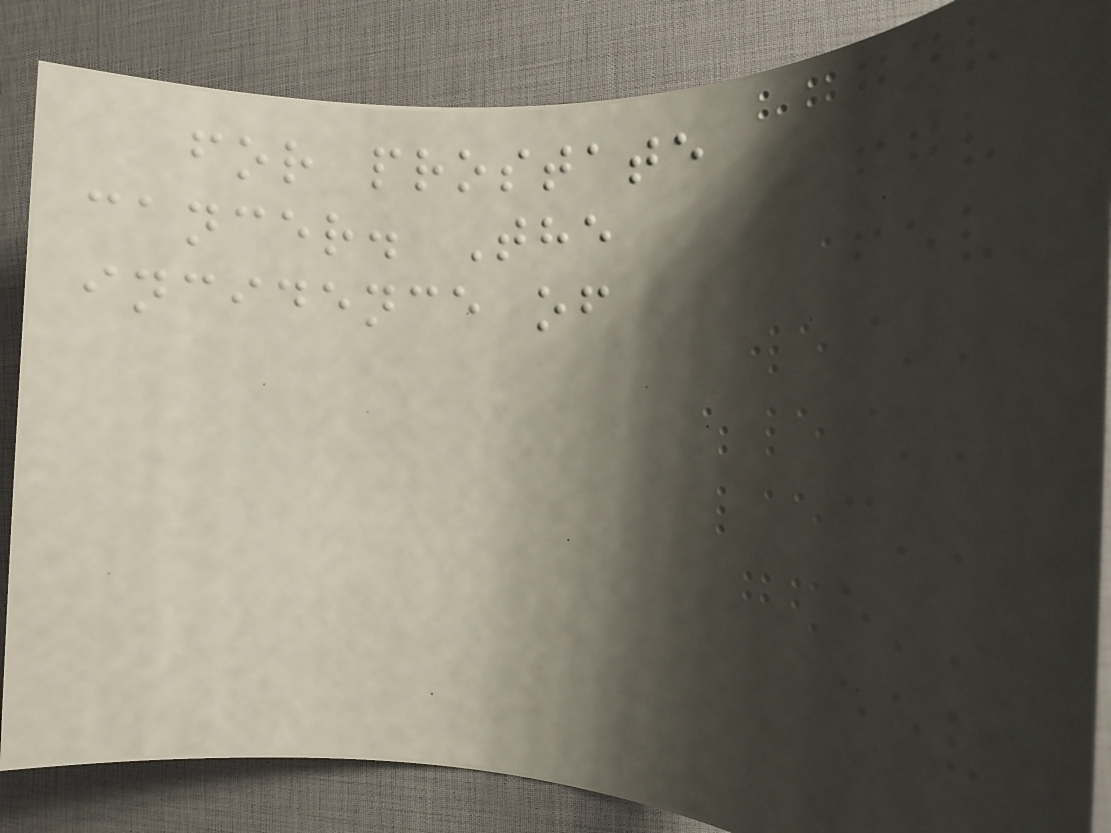for prostate
cancer. The
incidence of
